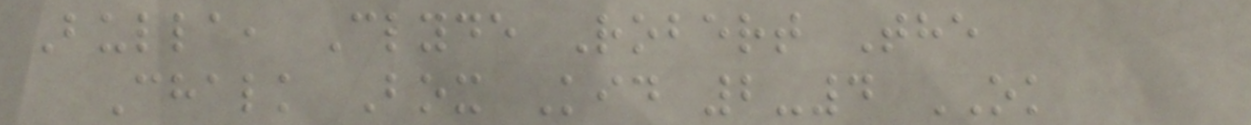Bulla, Clyde Robert The
Chalk Box Kid 2-4 OK
